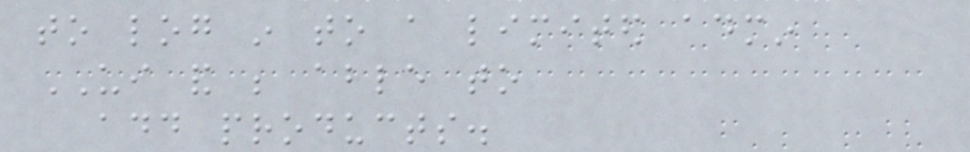to log in to a limited admin
UI and be able to
add products.
